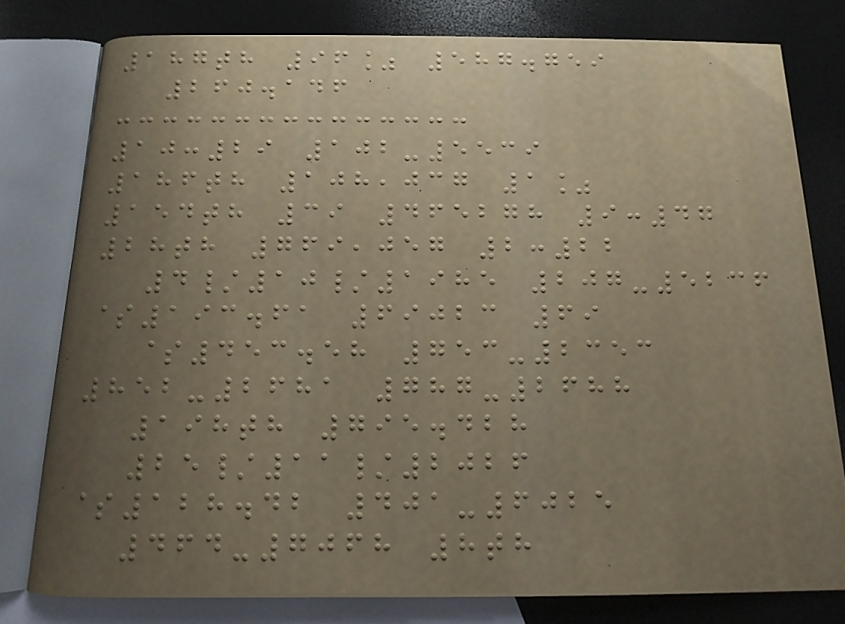187th 96% 587.759
260.146
10:29 102-5539
186th 108,037 1%
154th 39 465278 9:47
28th 769,057 2:22
4/10/1985 207-5236
$193.61 69023 69
$453.58 753-2353
852-2681 787-2688
198th 795.428
25/11/2026
$128.42 401-6025
464-7068 8th
